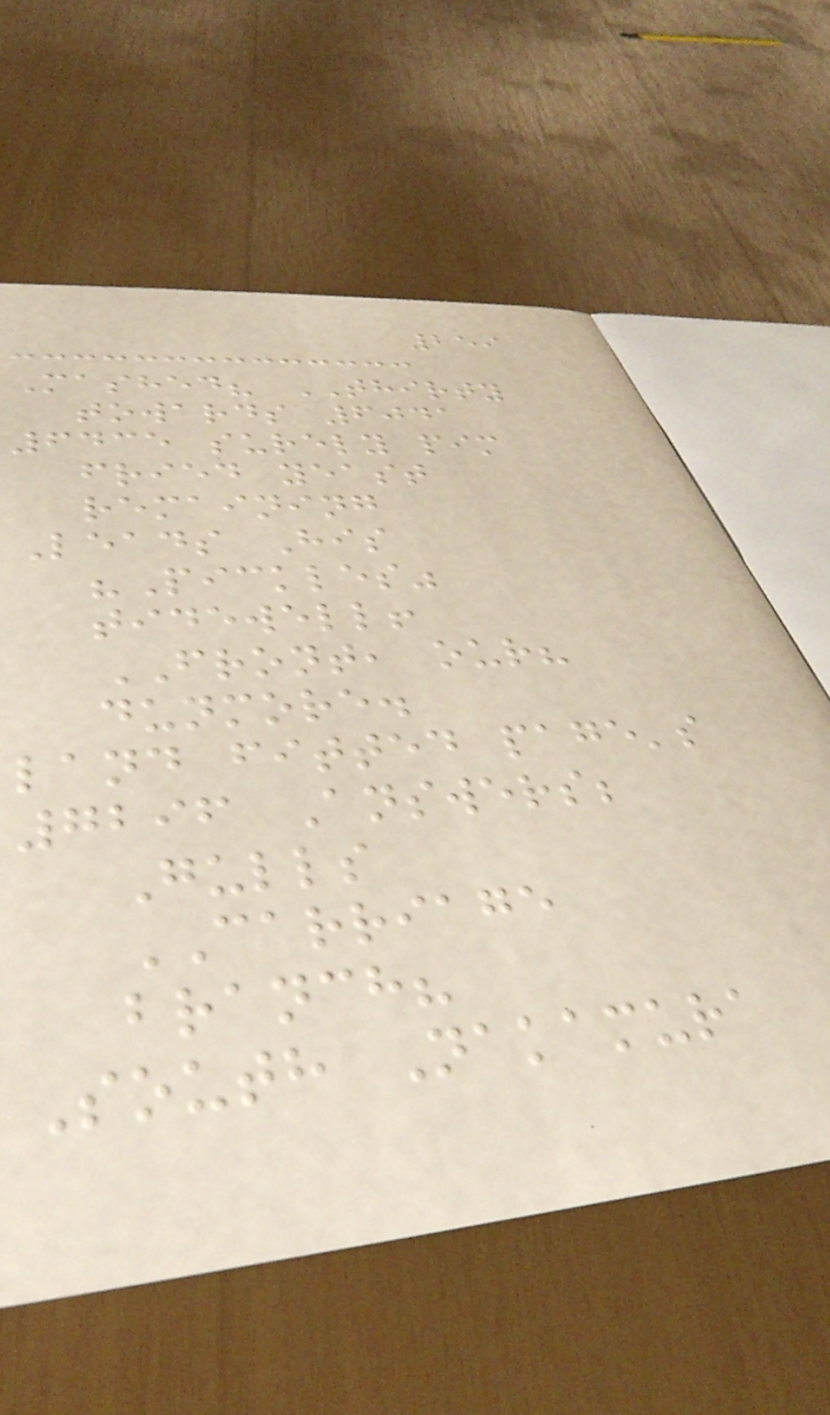259
Mashed? THIRTY
towards 6041
6435 surely pim
fried yeast
remaining
Leads His
"Pickles"
tidewell!
FRONT, our?
dunmore.
land fitted page's
7296 Answers;
Gulls
CARRIAGE
branch?
South Nakamura
